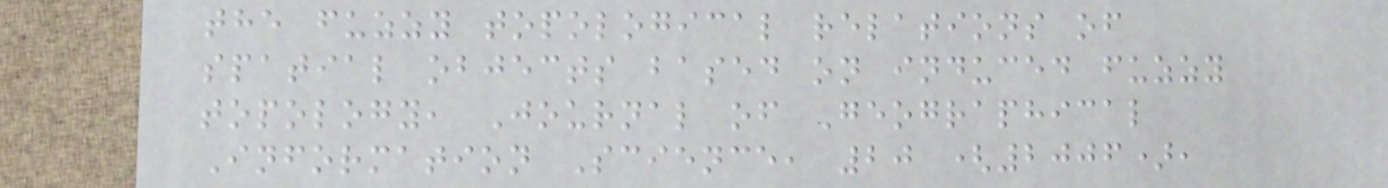the fuzzy topological relations of
spatial objects based on induced fuzzy
topology, Journal of Geographical
Information Science, 20 (2006),
